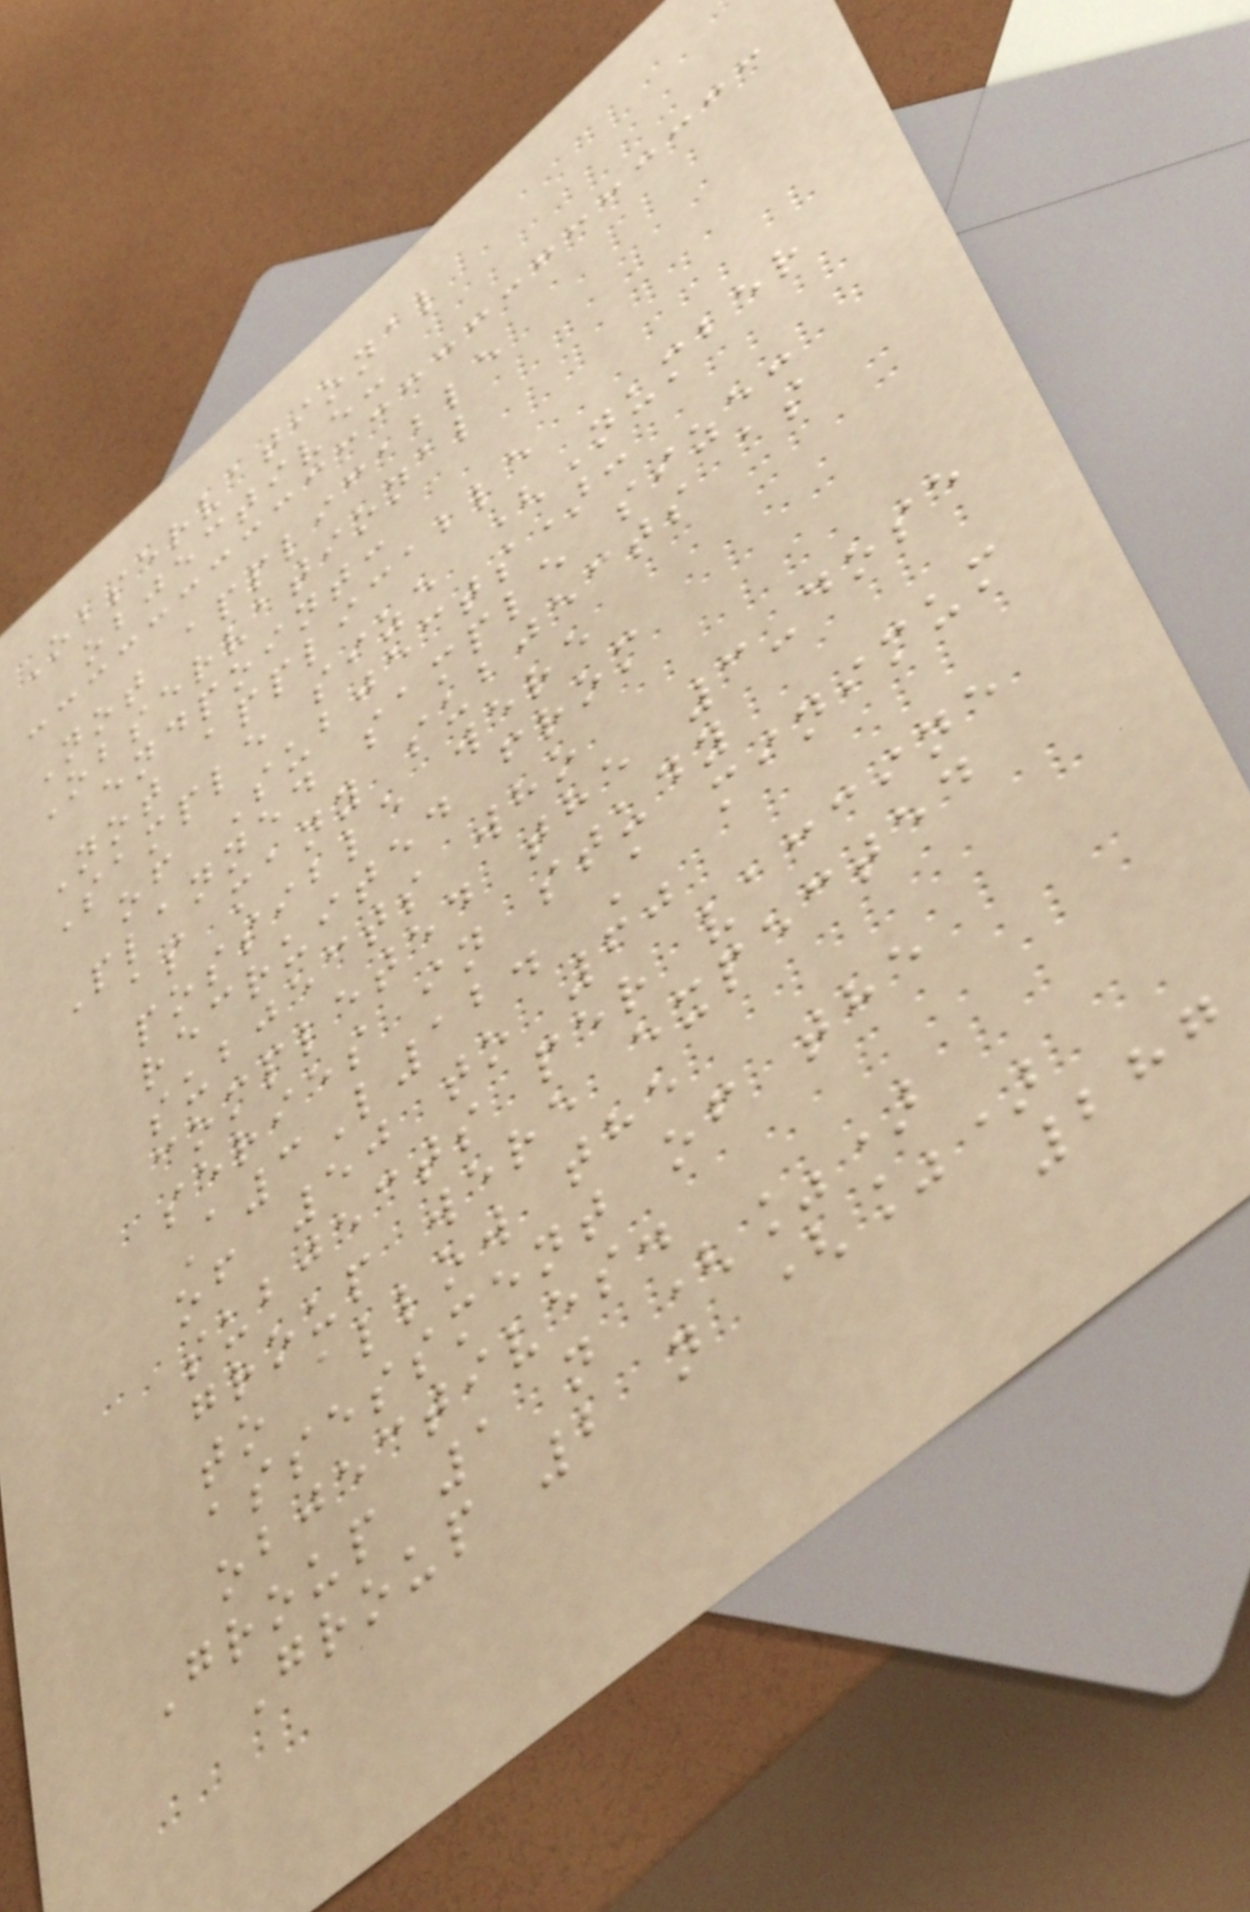Observational
objective:
Not applicable
Observational
endpoint:
Not applicable
Sample size (Number
of Subjects):
Planned sample size:
as many subjects as
possible were
recruited from
subjects who
completed the 3-dose
series in study
A3L12. A minimum
of 50 to 60
subjects per vaccine
group were expected
to allow the
assessment of the
objectives.
Group 1 n (%)
Group 2 n (%)
287
